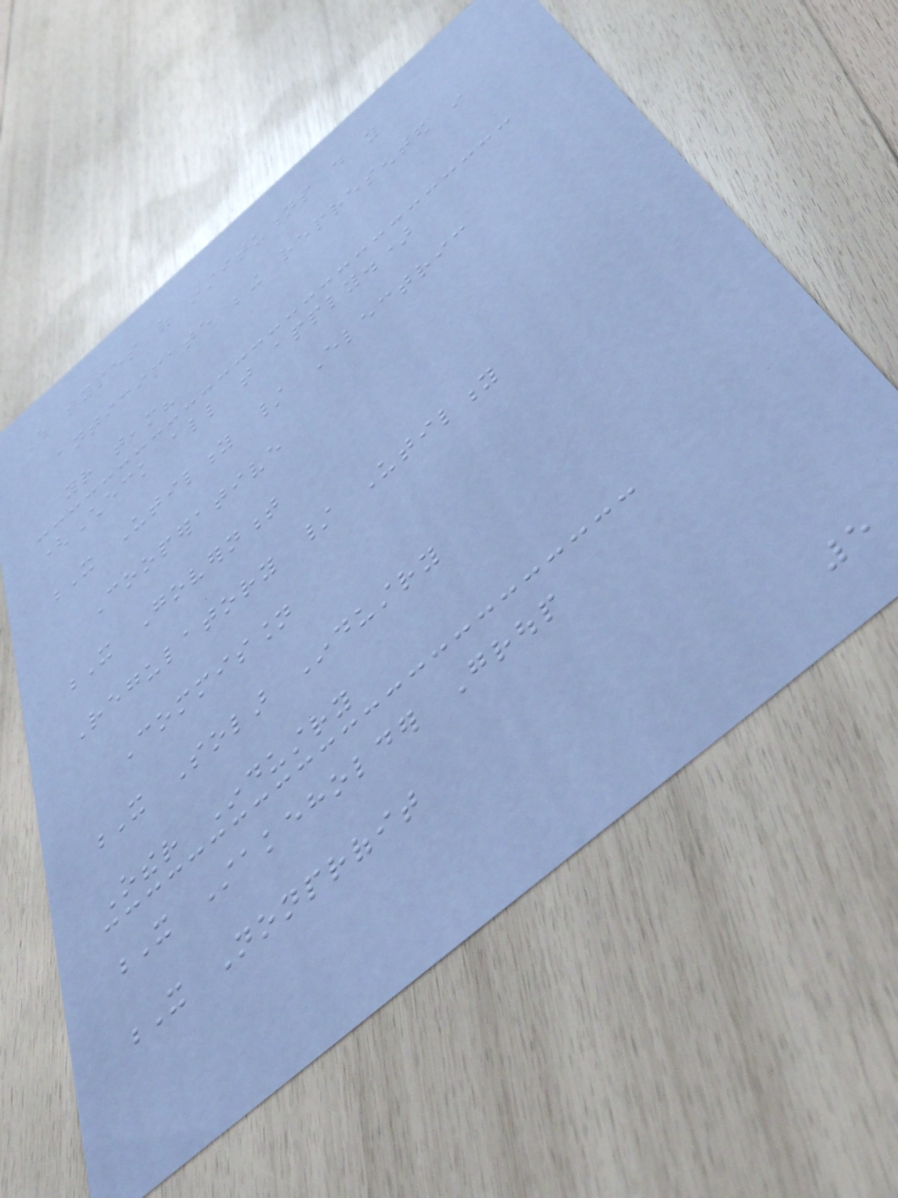Which types of institutions do you
anticipate being represented in
your team?
(Check all that apply.)
X Utility / Electric
Cooperative
X Government
Regulatory / Utility
Commission
X Solar Industry
Other Industry
X Stakeholder Group
X Nonprofit
5
